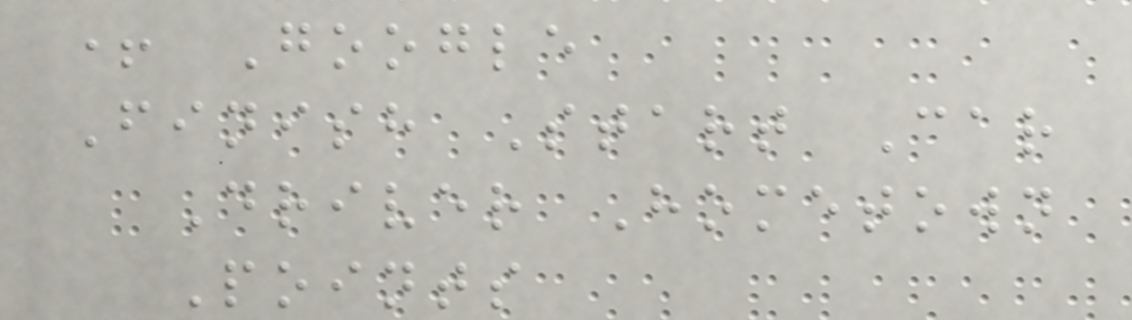+ Google
Finish Start Car
Driver Hometown
Points
